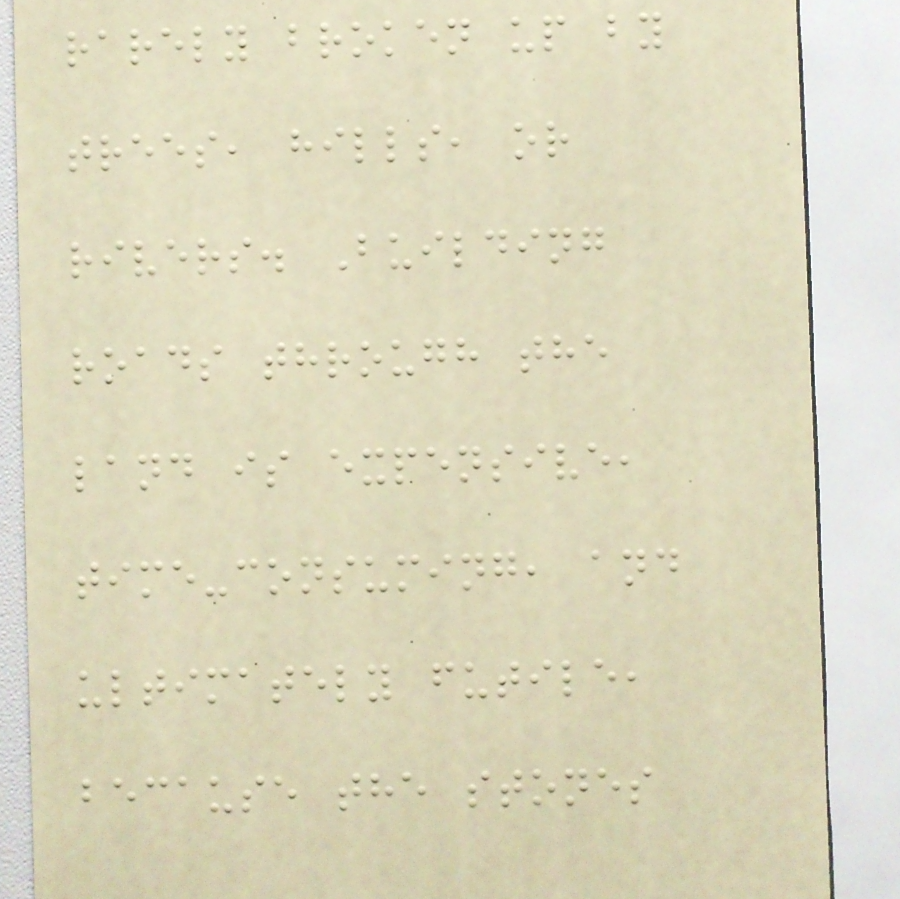rarely broken up by
trees, hills, or
rivers. Building
roads through the
land is expensive,
time-consuming, and
ultimately futile,
because the stones
